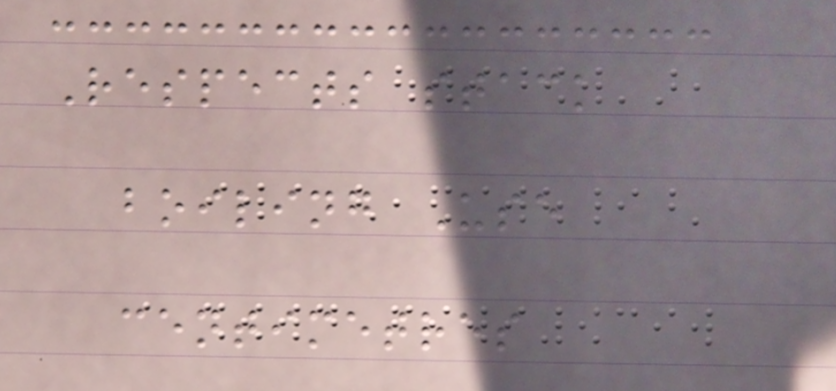Respects stack
boiling Use
centimetres
